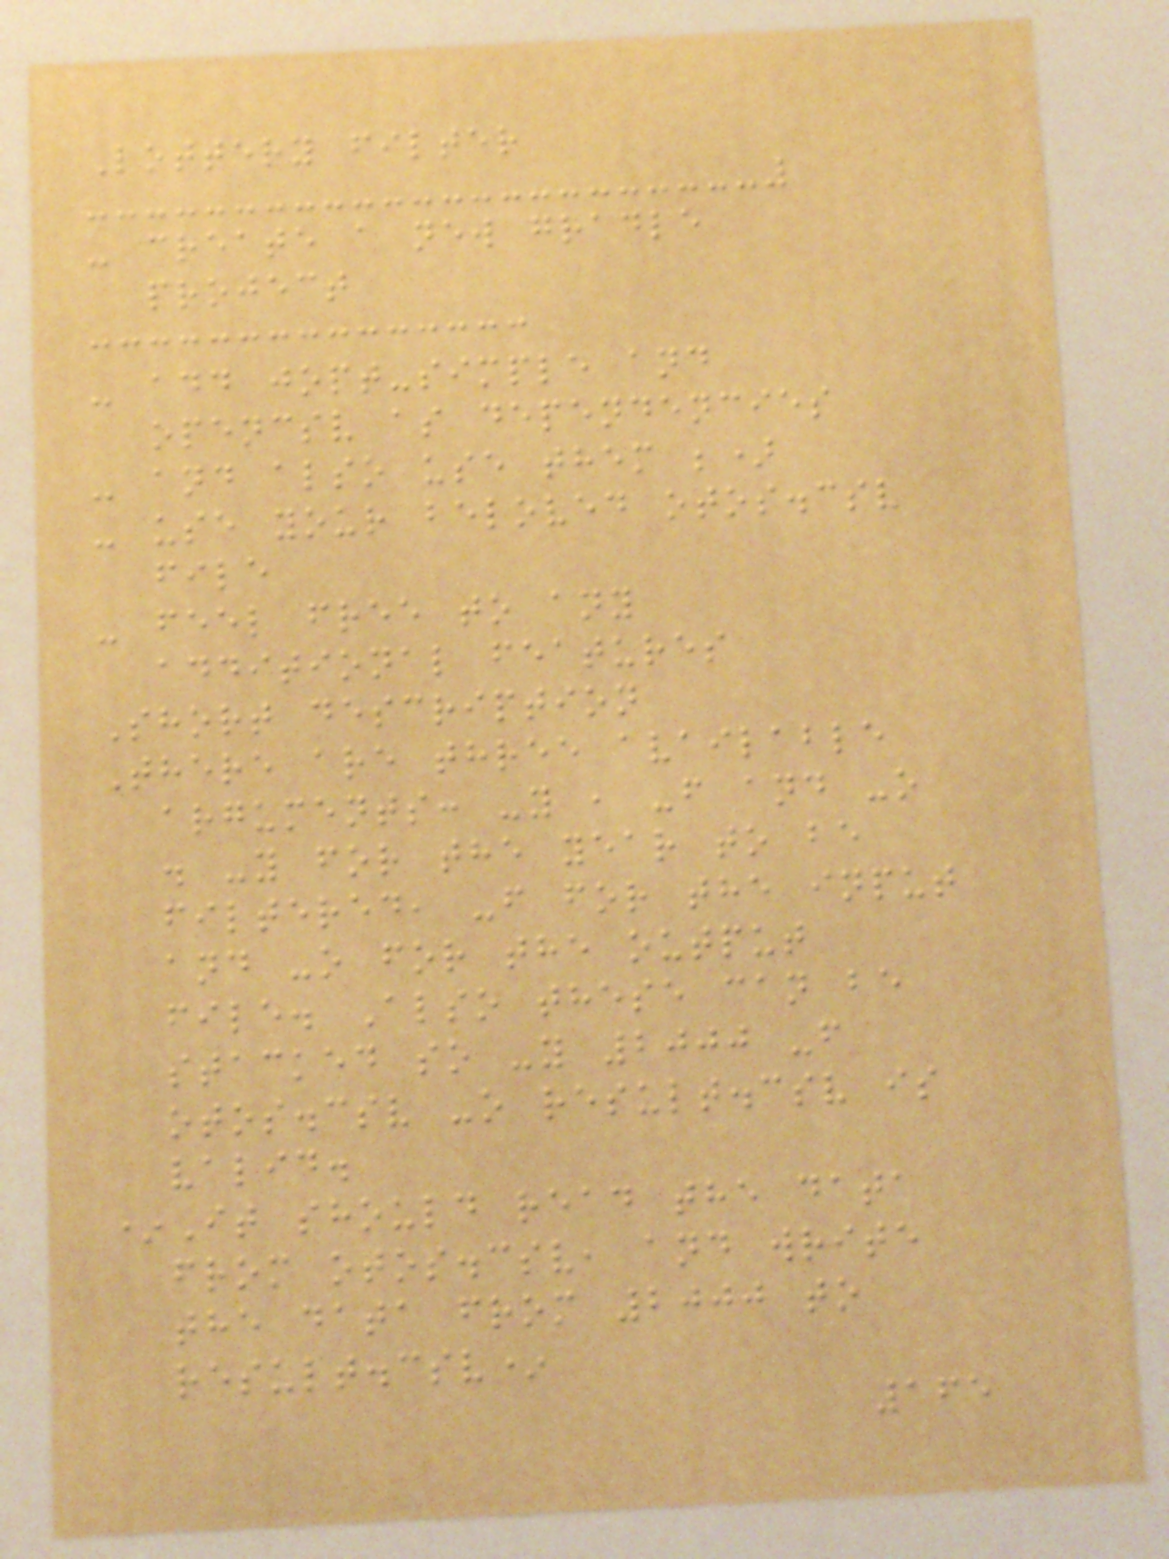Lottery filter
- create a new gradle
project
- add jopt-simple and
opencsv as dependencies
- and also use them ;)
- use your beloved otos.csv
file
- feel free to any
additional features
Short description
There are three available
arguments: -y , -f and -o
. -y for the year to be
filtered, -f for the input
and -o for the output
file. Also these can be
stacked so -y 2000 -f
otos.csv -o result.csv is
valid.
*It should read the data
from otos.csv, and write
the data from 2000 to
result.csv*
165
